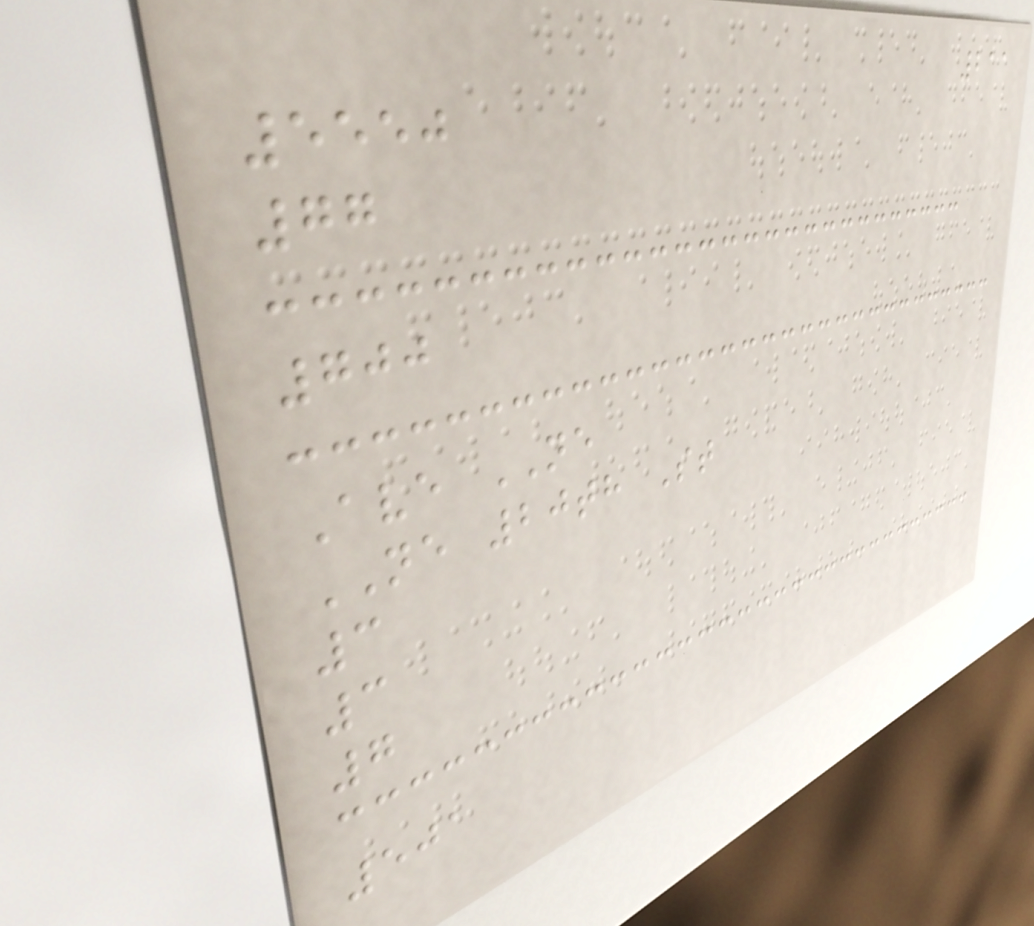211
5550
77
700
Ave NE
NE 20th St
3
3
7
501
